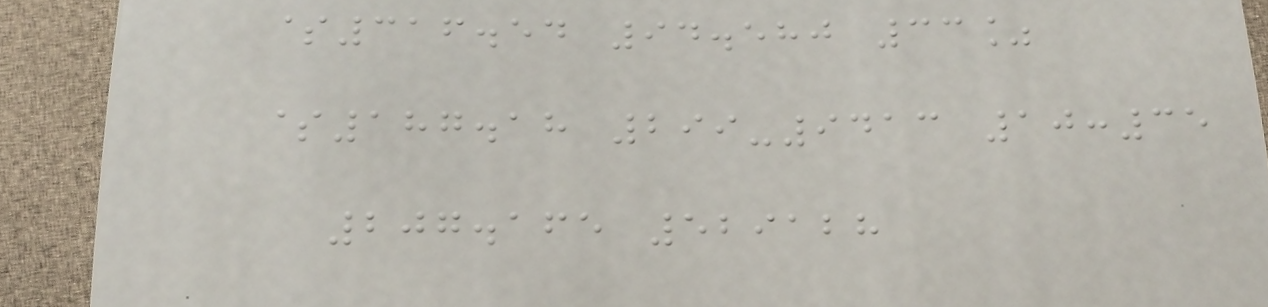$316.54 94.580 33%
$187.18 299-9413 10:35
207.165 529128
